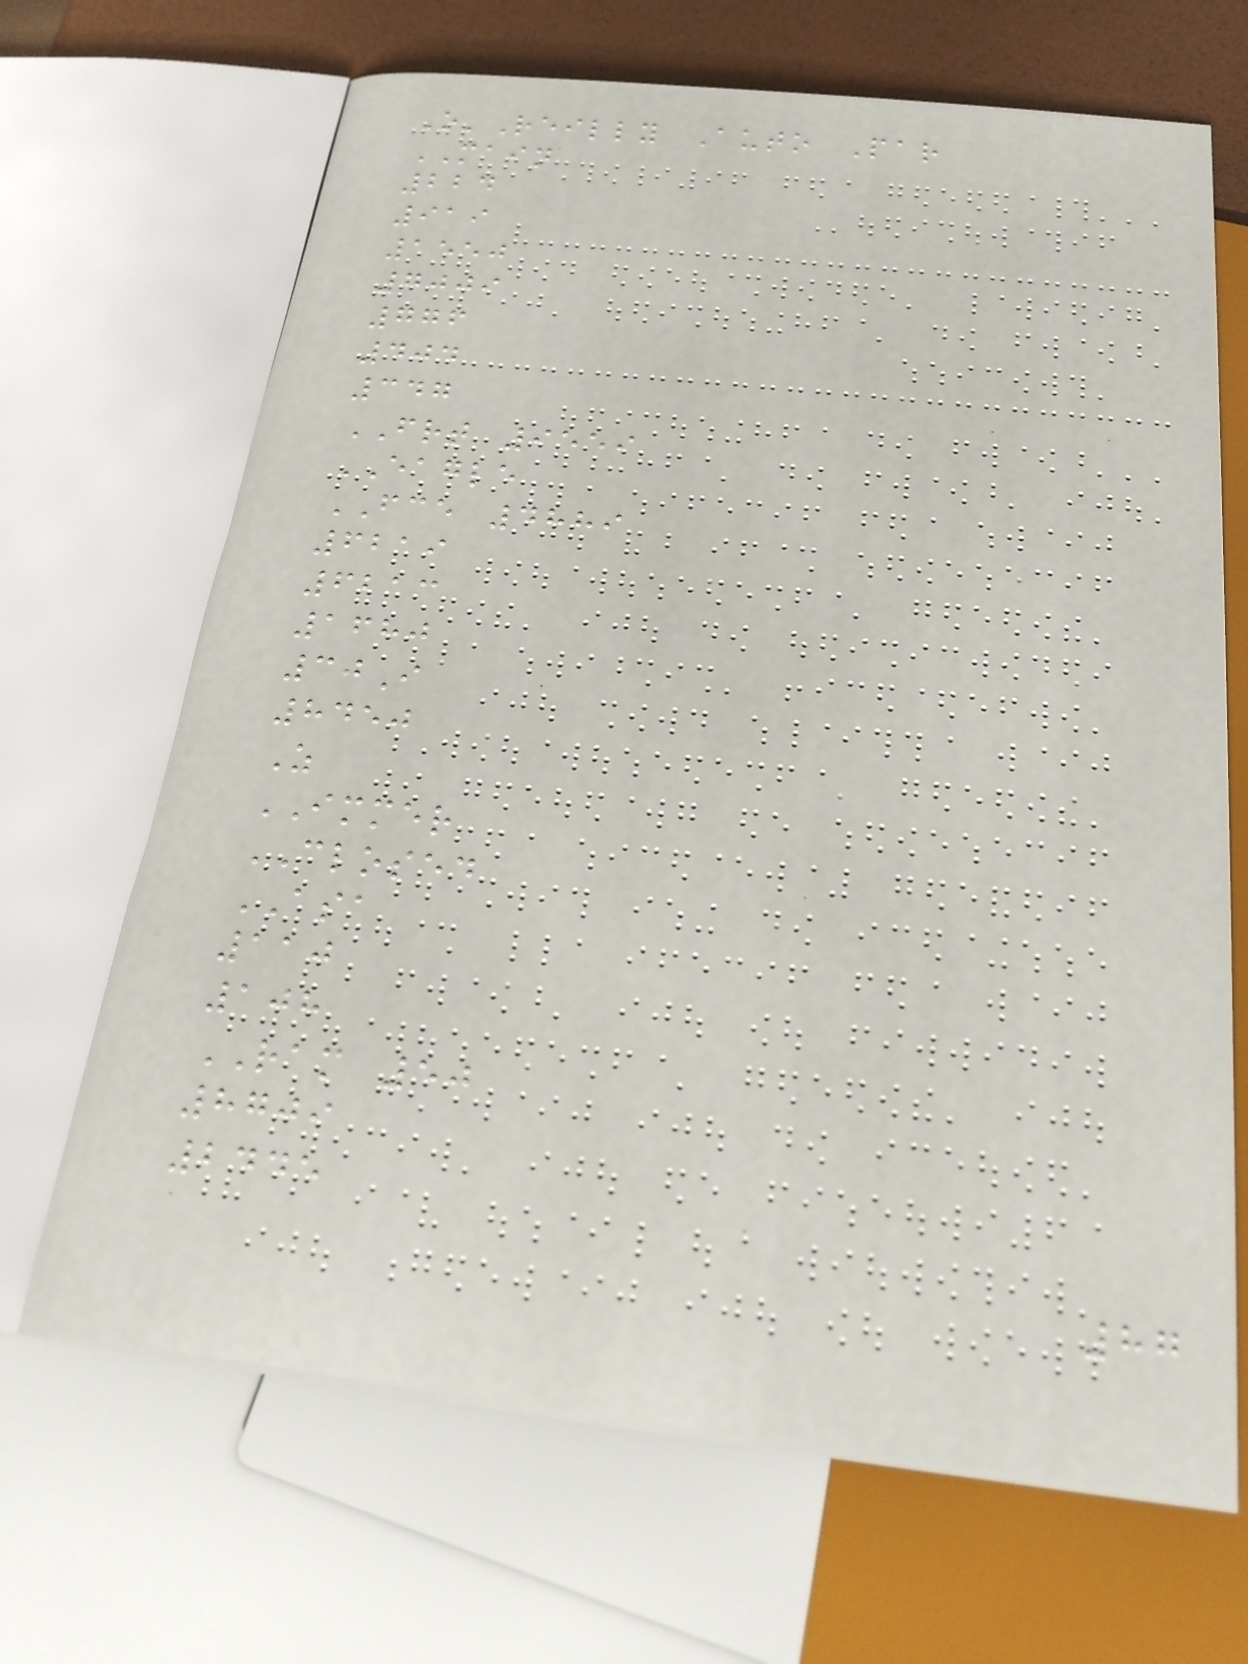O'Reilly Auto Par
MAIN
224
919
1550
7009
776
404
347
FRT 9559
EAGLE
FCE 4889
6219
6213
1680
30I
8450
Z
IMMER
CLOSED
ASA
110
108
RAM 50
8709
2445
87
